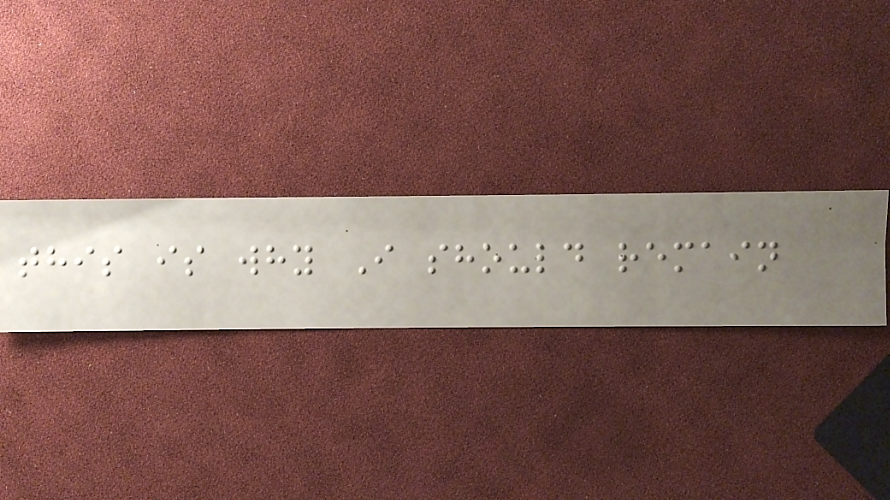this is why I should remain
